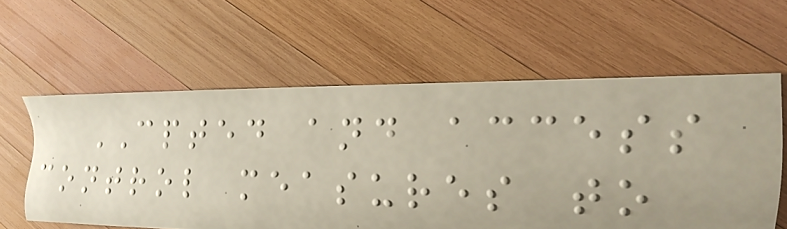CPTED and access
control measures to
